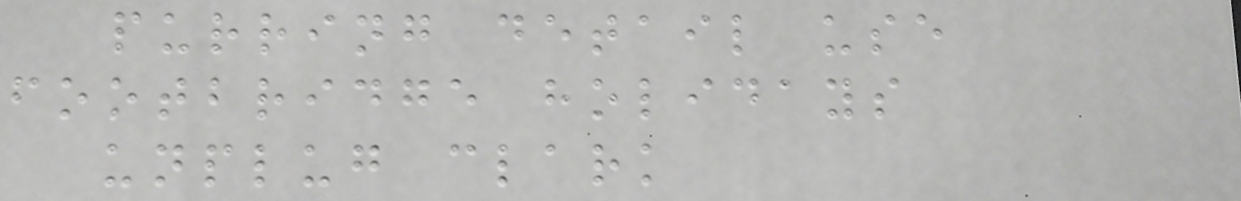purring detail use
footbridge holidays
unplug clark
